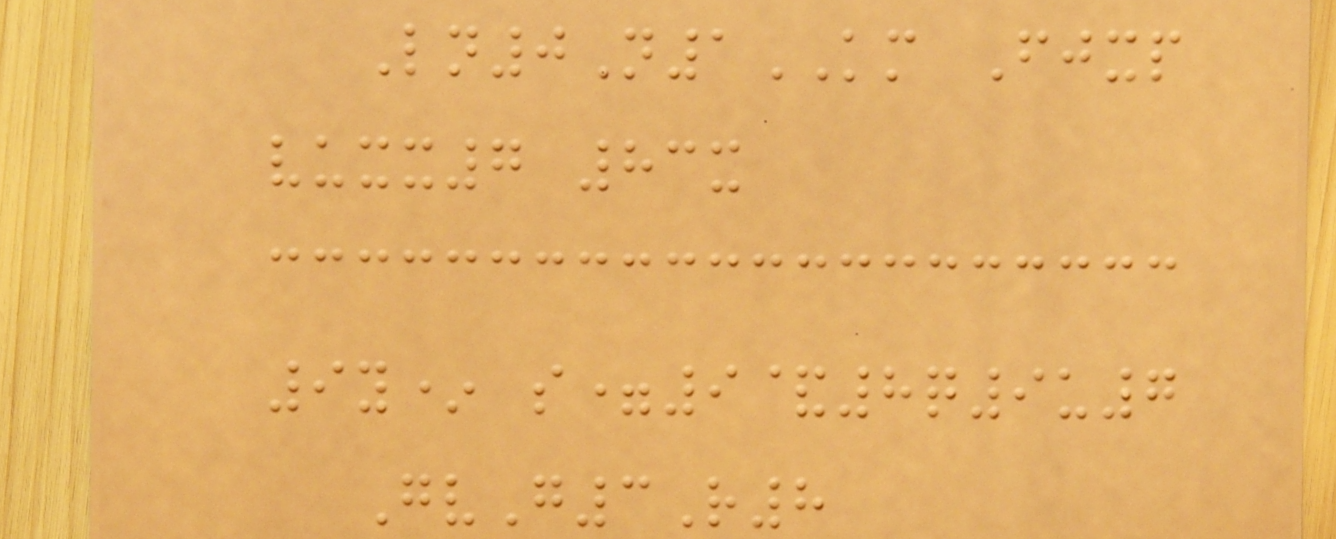Ln0N1KM Fjxp
vuxx7 83x
9y* s=9&8q9u7
GvG3R8
